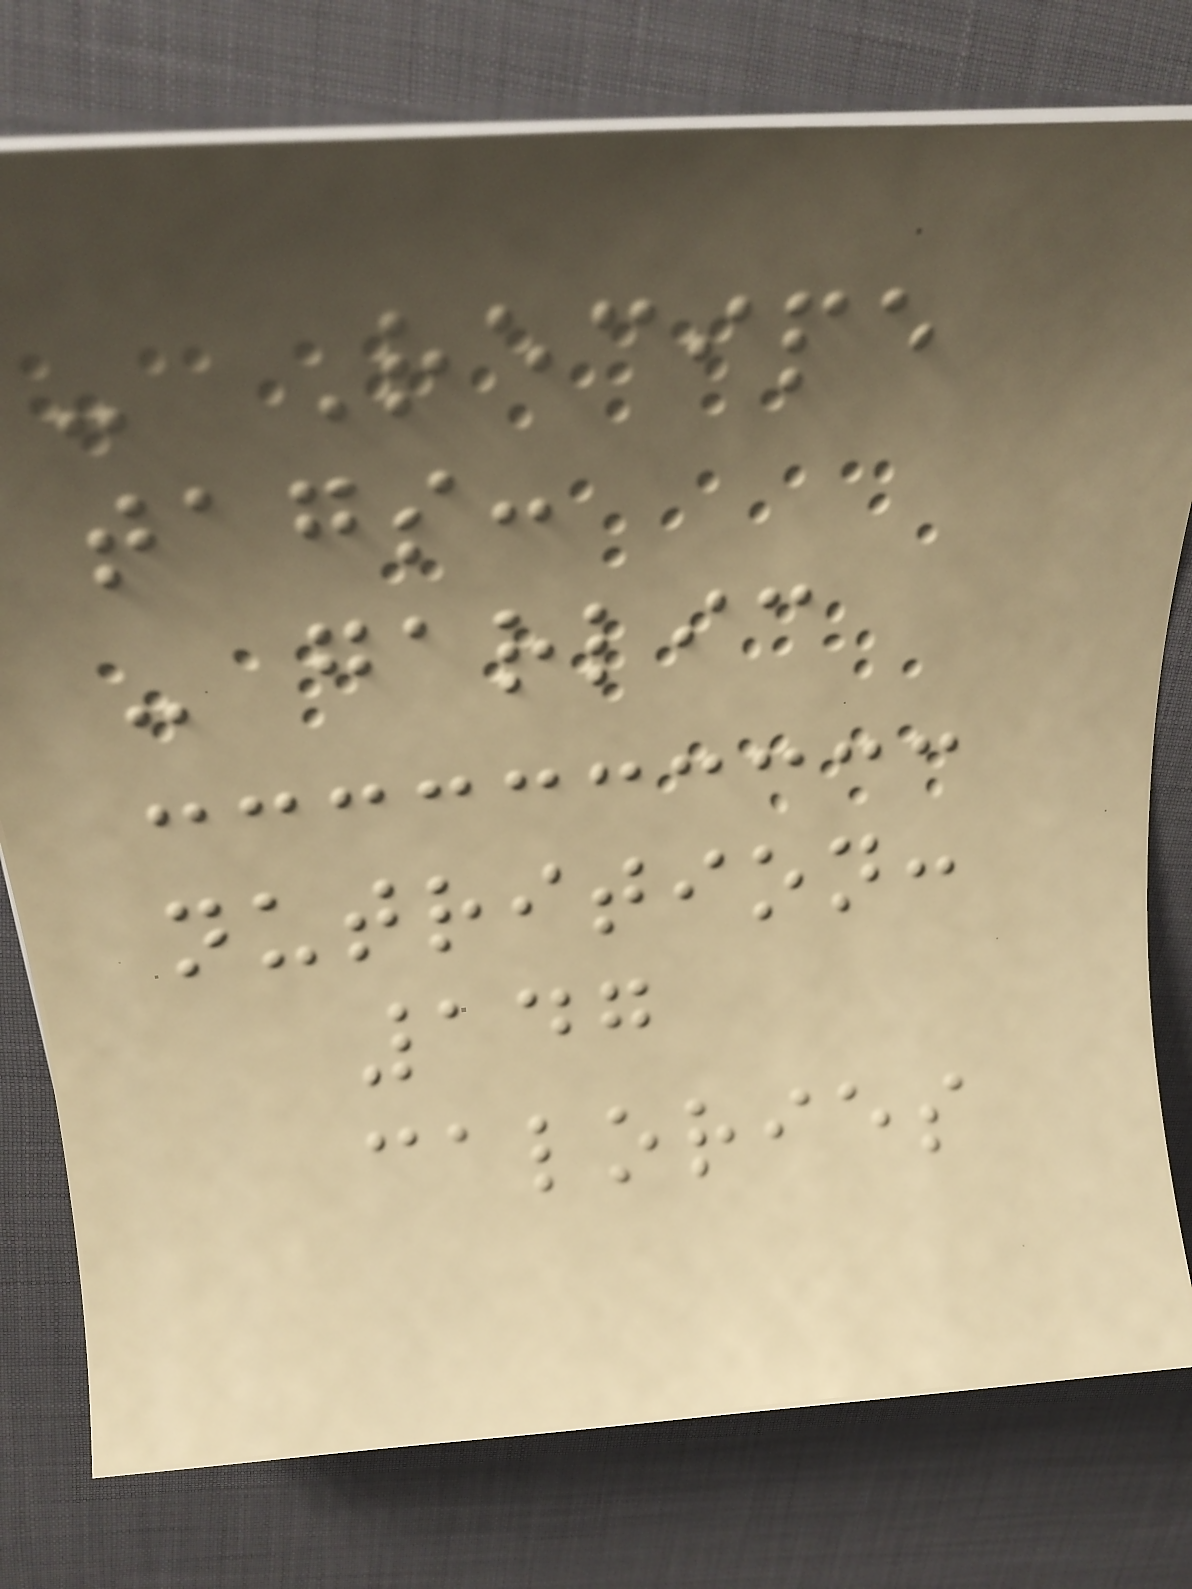- Recipe
tags:
- garlic
nutrition:
147
calories
